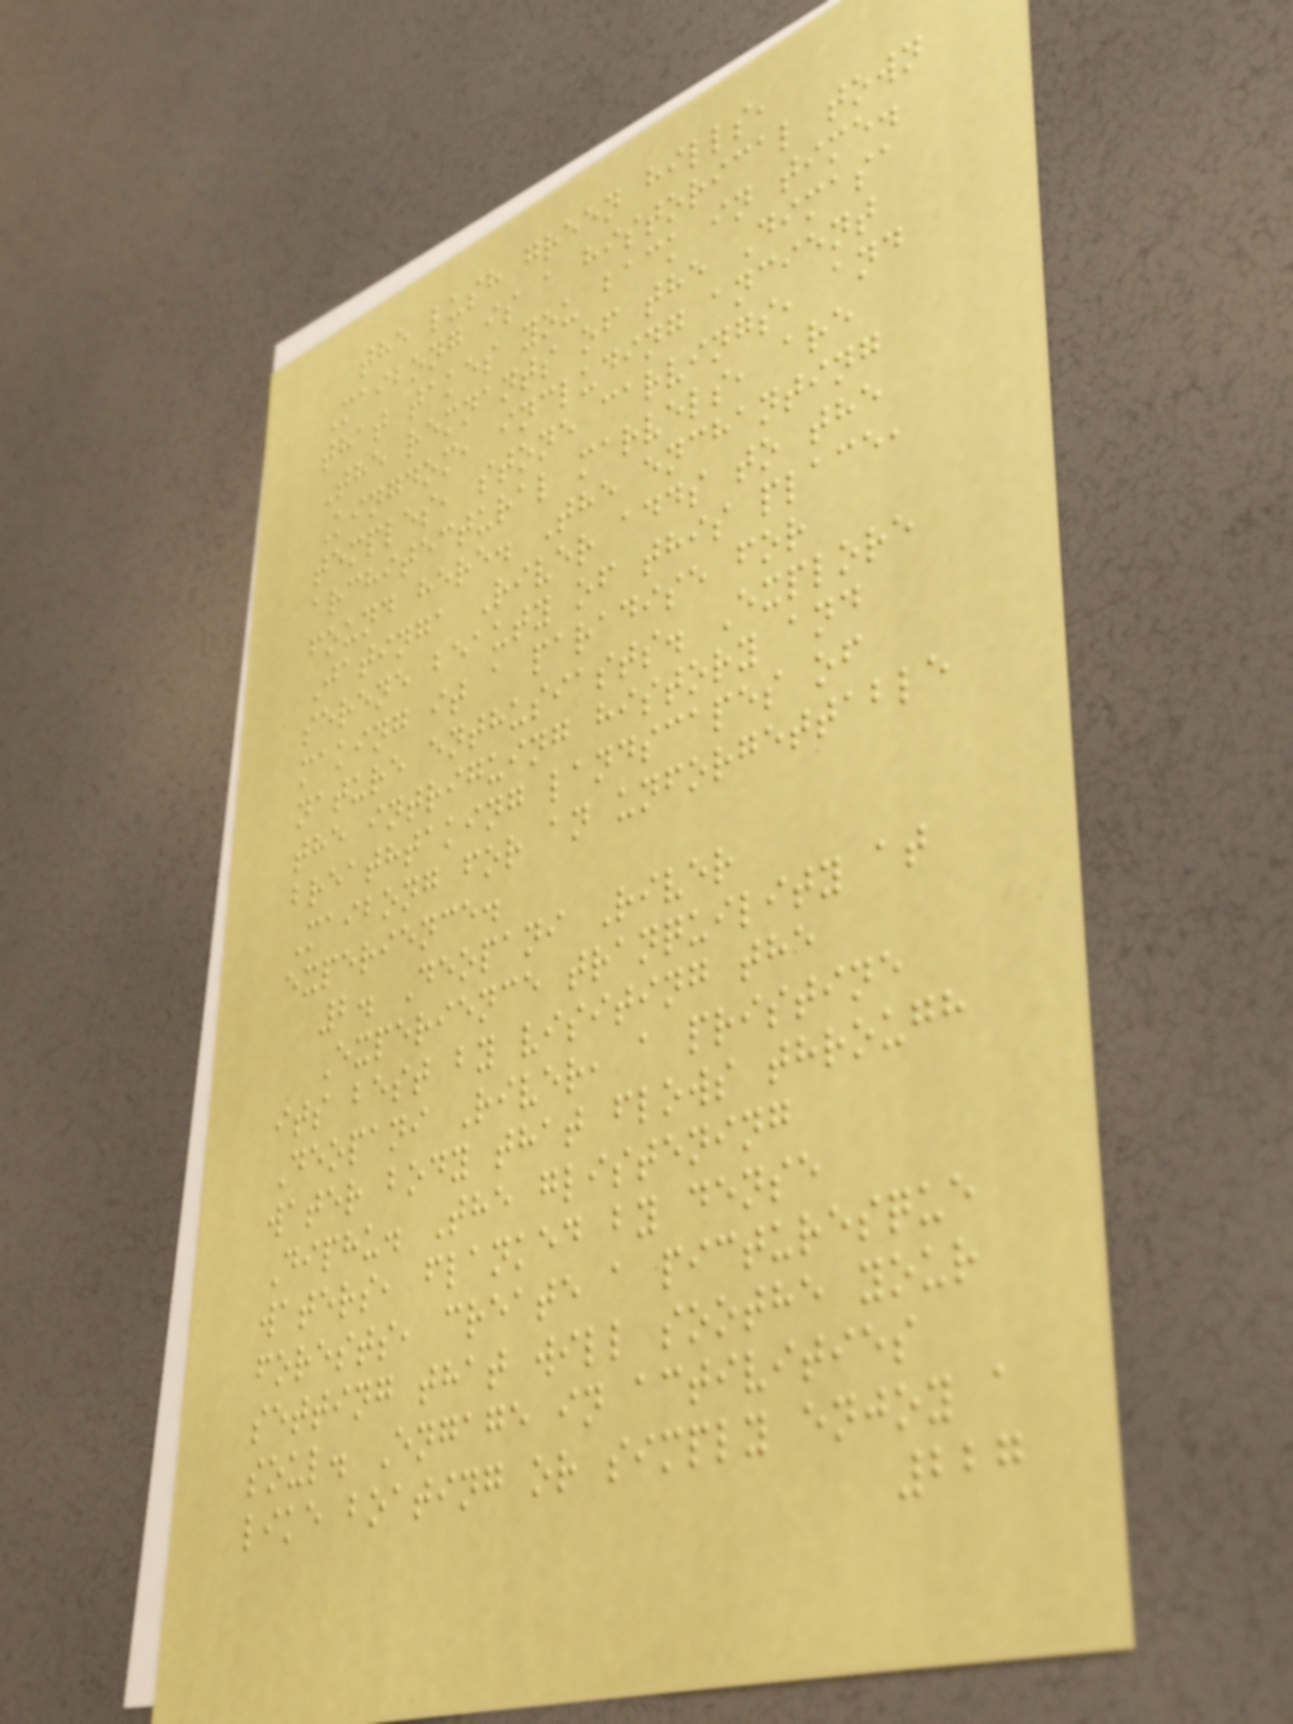the lush green hills,
Maibong is a historical town
that takes you back in time.
The remnants of the Dimasa
Kingdom, including ancient
temples, stone carvings, and
architectural marvels, are
found here. The enchanting
Jatinga River adds to the
serene beauty of this place,
making it a paradise for
nature enthusiasts. Explore
the intriguing history and
breathtaking landscapes of
Maibong for an unforgettable
experience.
2. Deopani River
Experience tranquility at
its best by visiting the
Deopani River, a pristine
water body that flows through
Diphu. The glistening
waters, flanked by dense
forests, create a picturesque
setting that will soothe your
soul. Engage in activities
like boating or simply enjoy a
227
